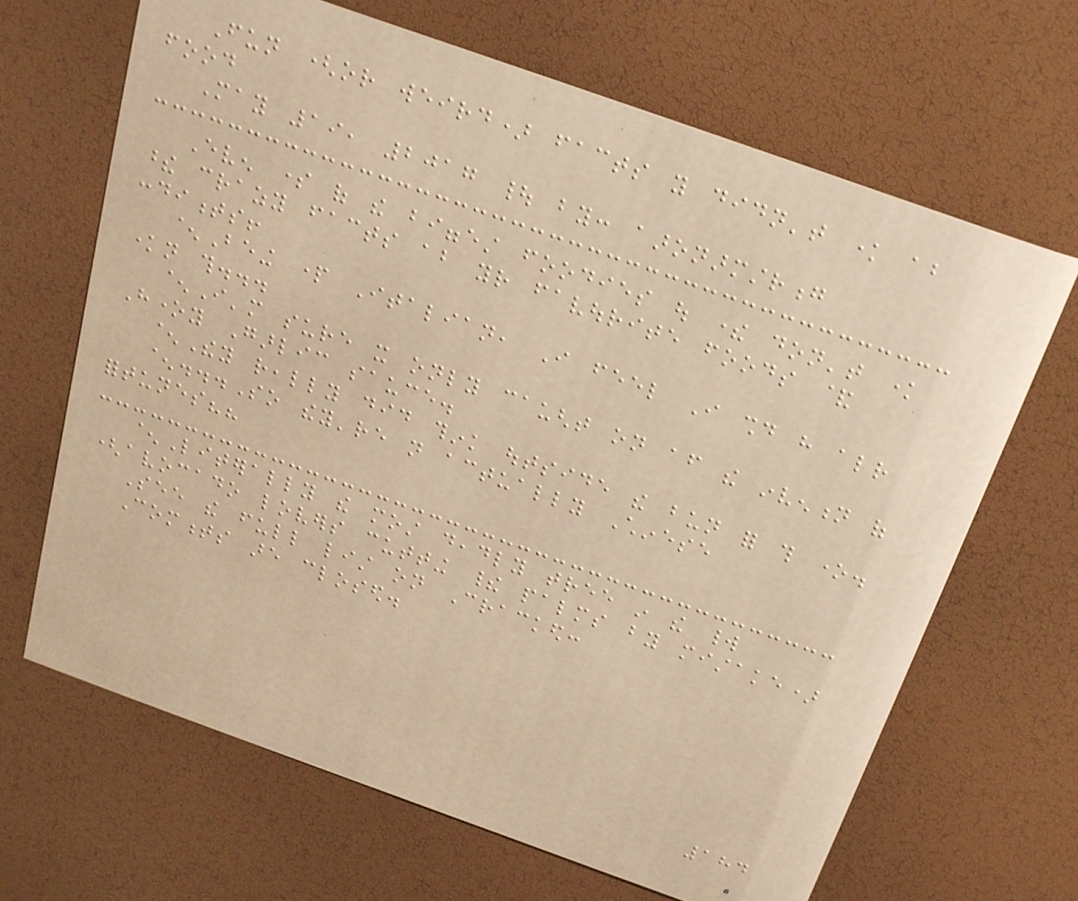Fun (or weird) facts you didn't know about
food
May 19, 2017 | by: aaronarmstrong
Even some of the biggest foodies out there don't know
these crazy facts about your favourite foods &
condiments!
^Being part Italian, I feel I should have already
known this...
^I'm sure it only caught on after the invention of
Honey Garlic sauce.
^They really did think outside the bun for this one.
^...So they're not actually Chinese
fortunes??
^Literally the most deadly tree in the world
(avocado lovers cutting their palms by mistake)
See the full list on Cracked:
Comments are closed.
184
